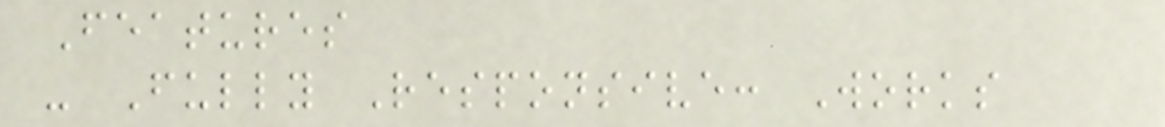Features
- Fully Responsive: Works
